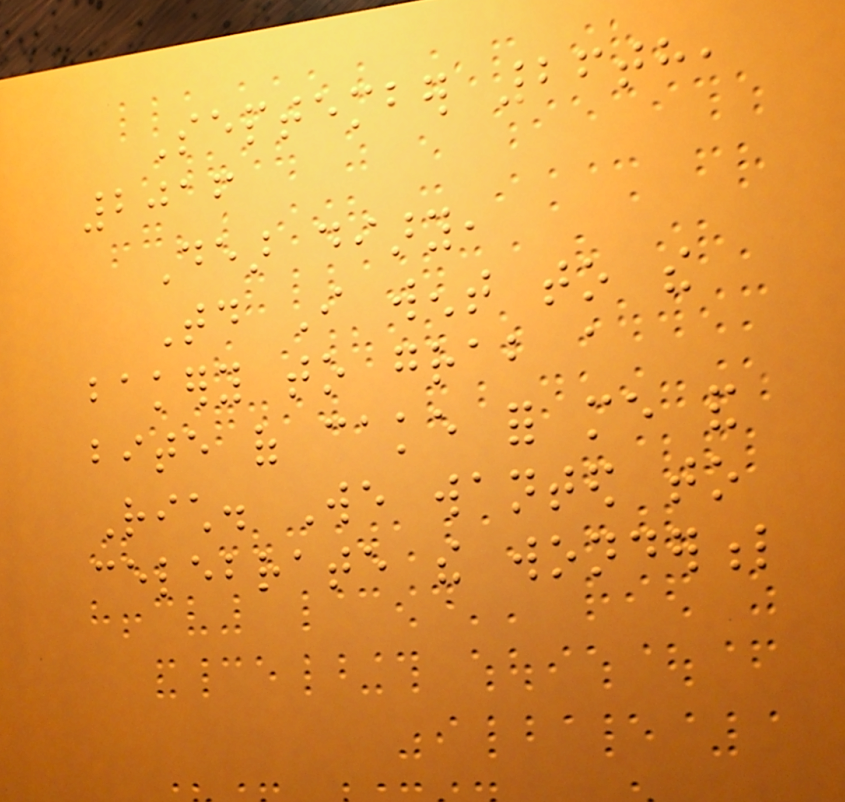September 26th,
2016
Dear diary,
Today I went to the
bakery to grab a
bite of cake for me and
Rich. We wanted to
celebrate the wonderful
